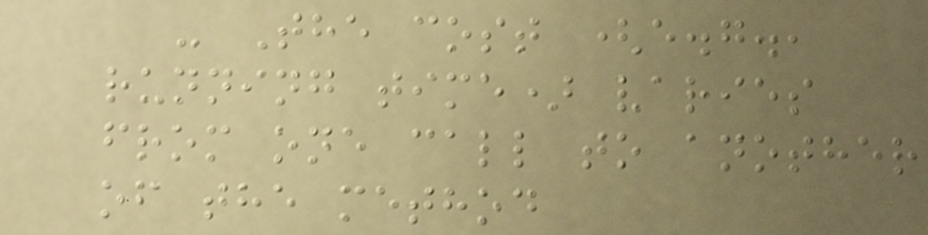- The cost (e.g.,
running time) varies
from one call to another
of the method
